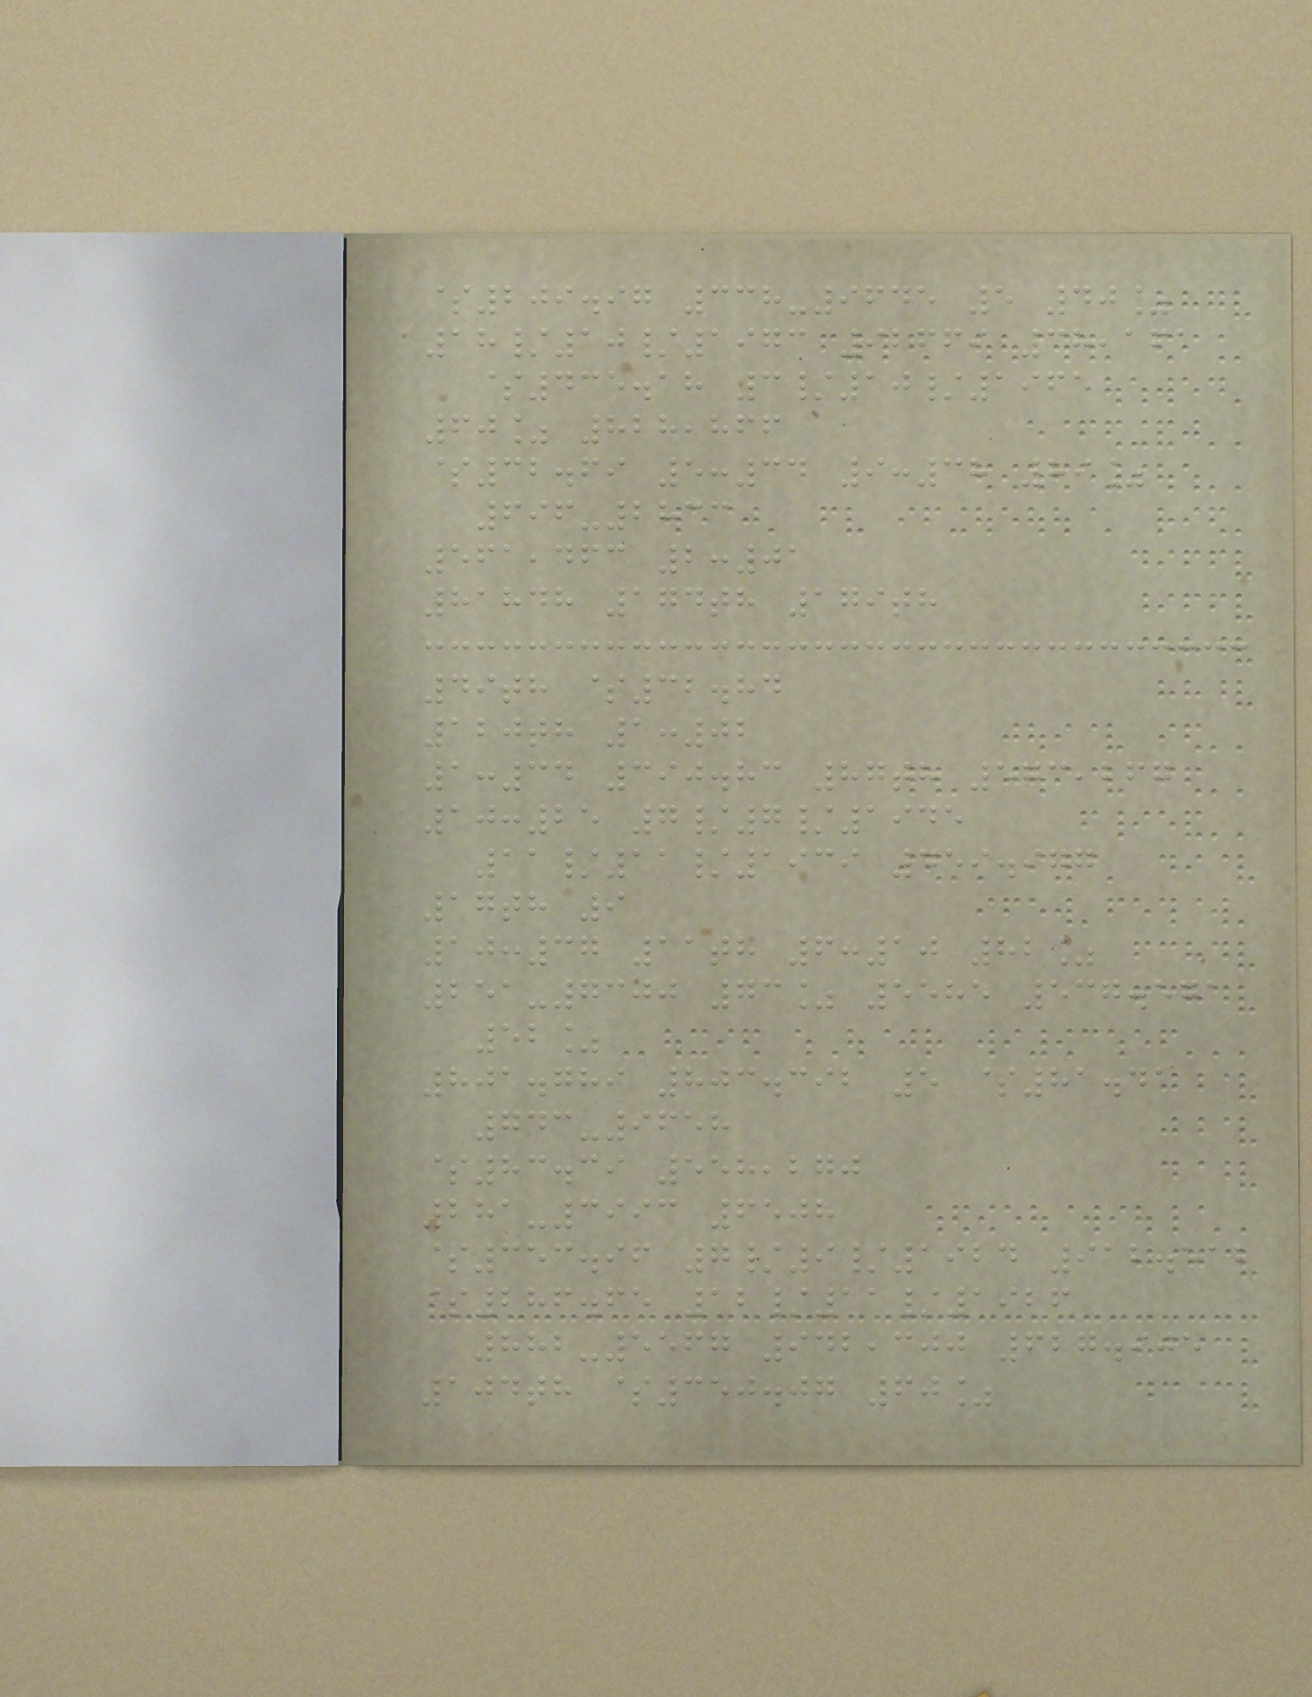$209.97 338-9645 5 40%
18/10/1973 92669 38,161
$435.18 3/10/1965
60% 828,866
$32.69 5:34 9:38 89%
696-2833
561,463 2:01
81848 174th 179th
49th $32.84
120th 1:02
1:34 390.83 87th 573,267
10:25 7/7/1945
11/11/1939 459.977
17th 9
10:37 11th 6:10 82%
251-7300 73% 5585 537.571
52%
801.789 803.392 5 $81.41
743-9658
$83.39 558,270
281-3993 6508
$353.96 7/9/1924 912.512
$286.65 12/11/1926
882-5567 942,300 627.905
104th $350.07 60%
